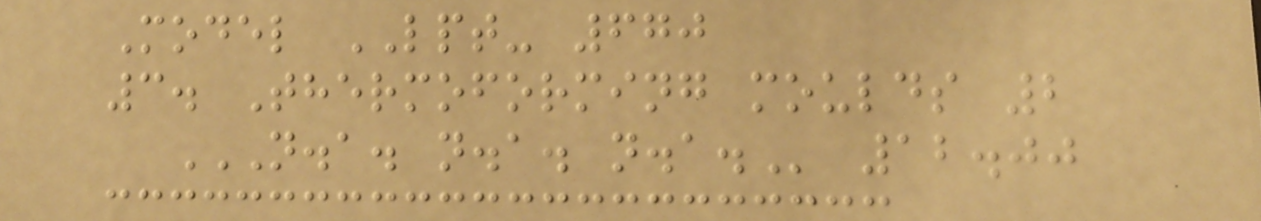Model LPT- 670
3. Thermoforming moulds 2
N.A. N.A. N.A. 12.00
